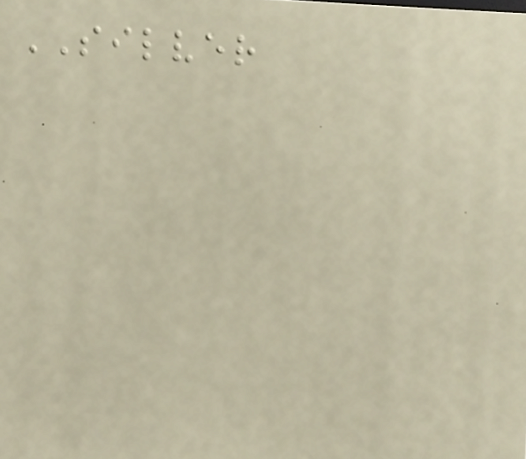SILVER
